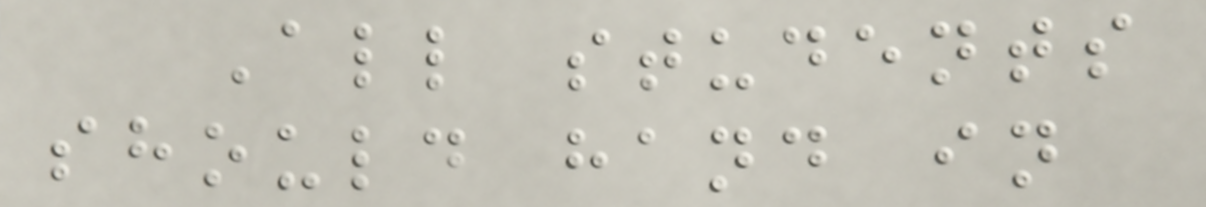All students
should hand in
